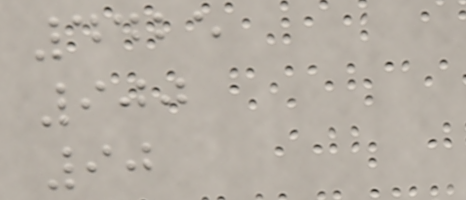4425
900
90
